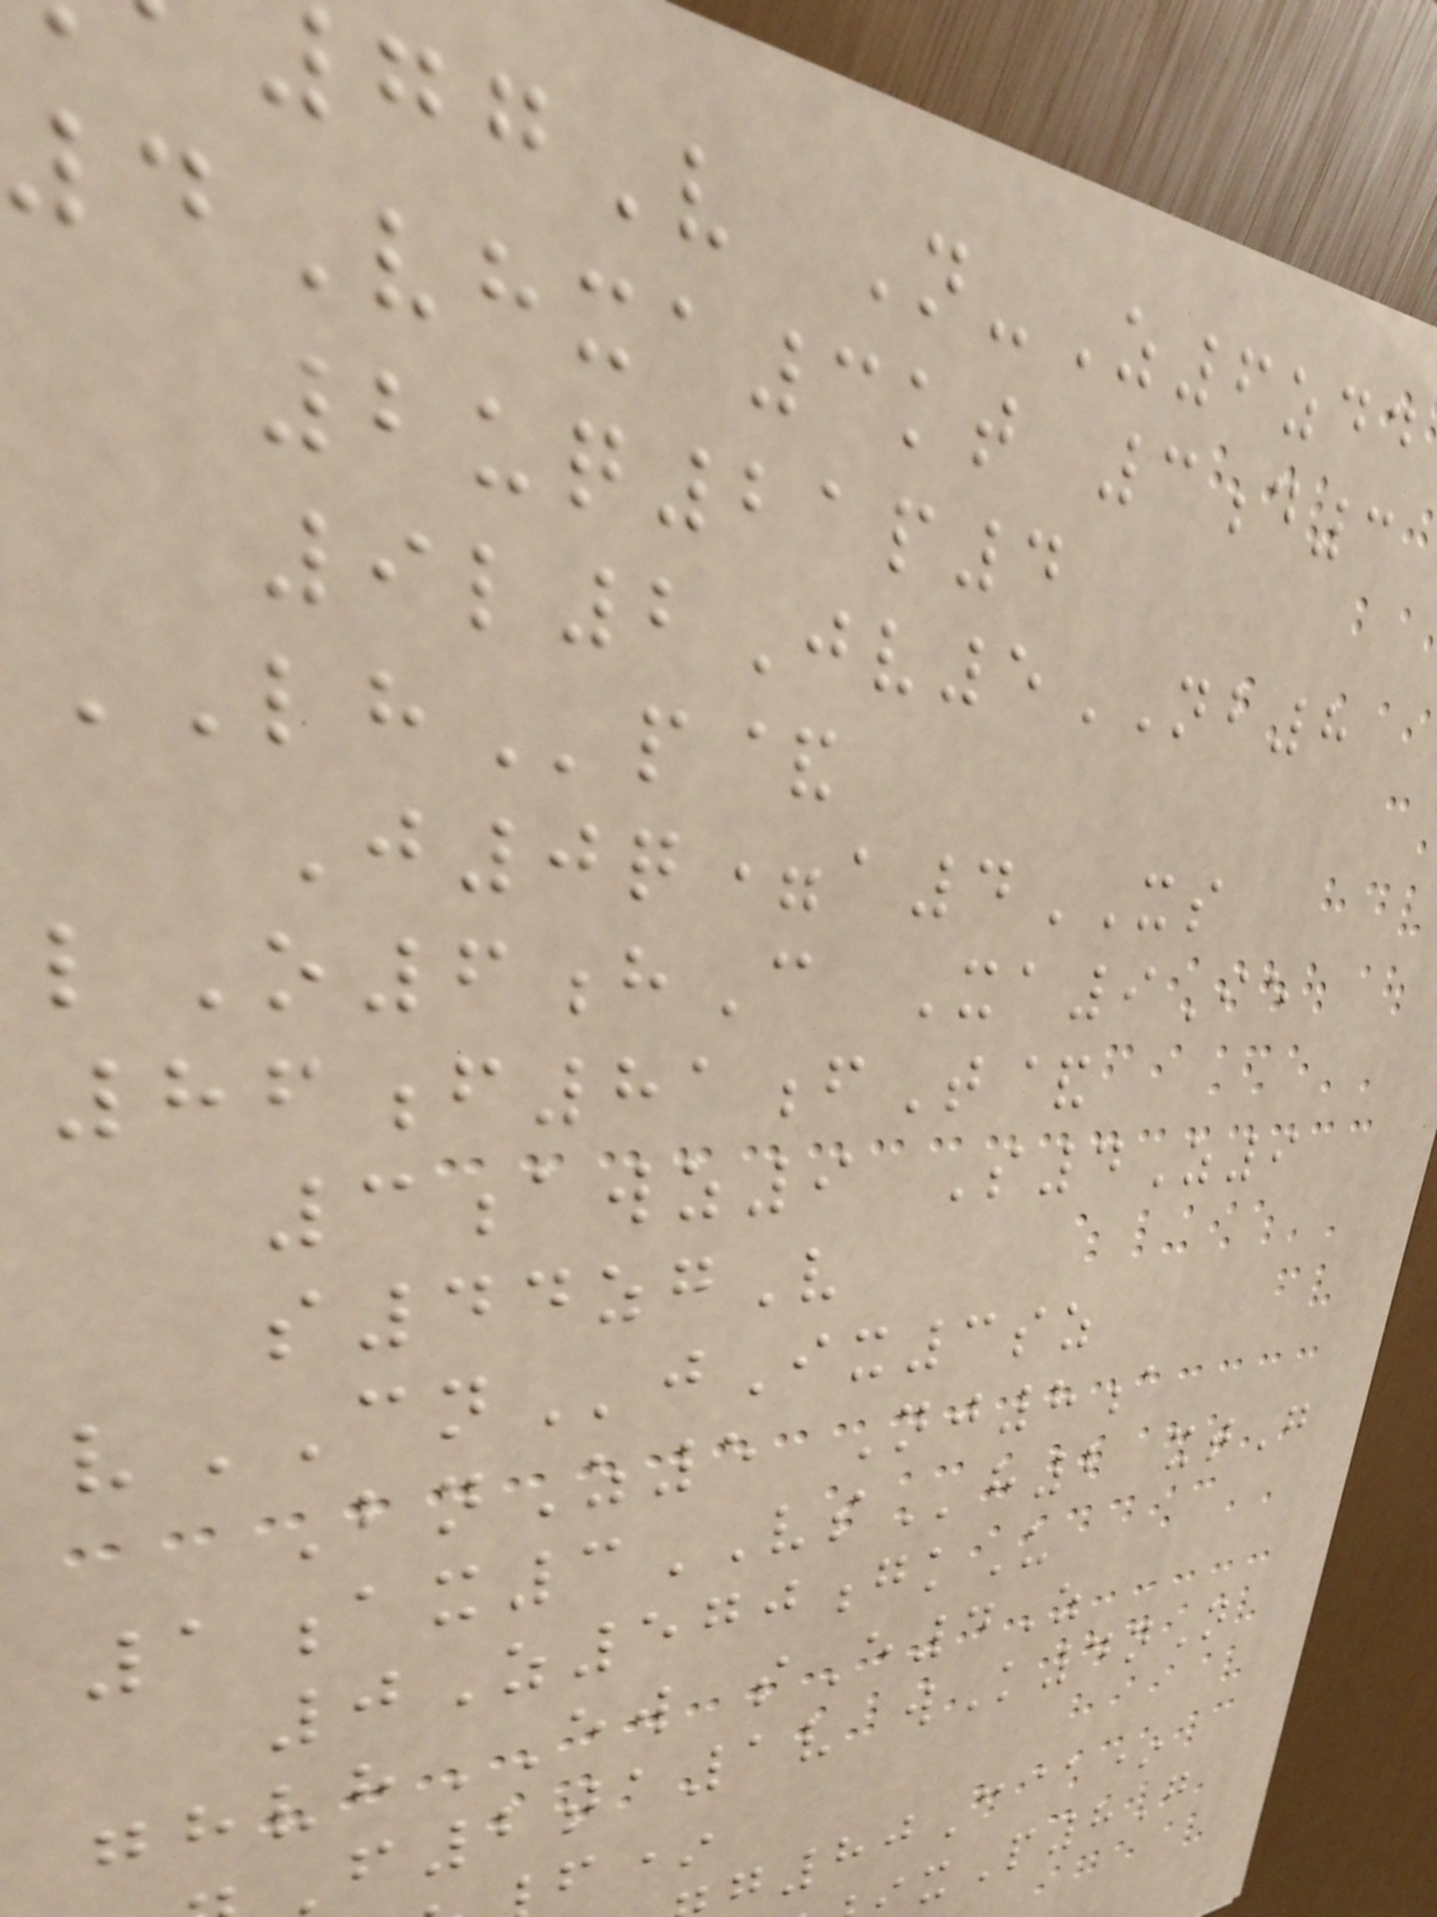V N-Z6zdd
4Vhxa3kt 3d3
2uq21p4
9l2Jv5NB8
LHp&
J0q=a4XS
lO6hC Xa9Ie
86f81fT&
3awz9 S4Z9
s44zgV
vCNjIx3sz
BnZ5 Nj8a
1ax3VSh2 xtG
0Z570gkU
ghvhEW sE4Z
f2ta1v wK4nN
80C@*
xP8G
